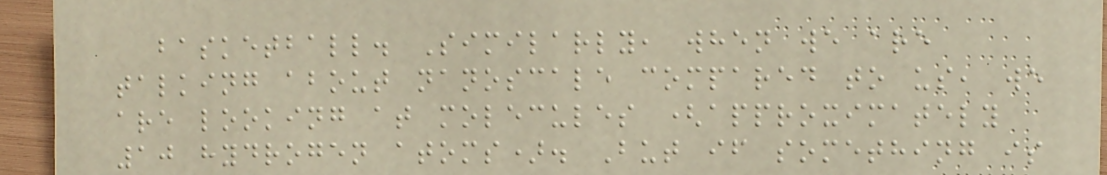basketball. Similarly, when we are
talking about nanoscale compared to us, we
are looking at molecules (approximately
10 hydrogen atoms). But if something is
